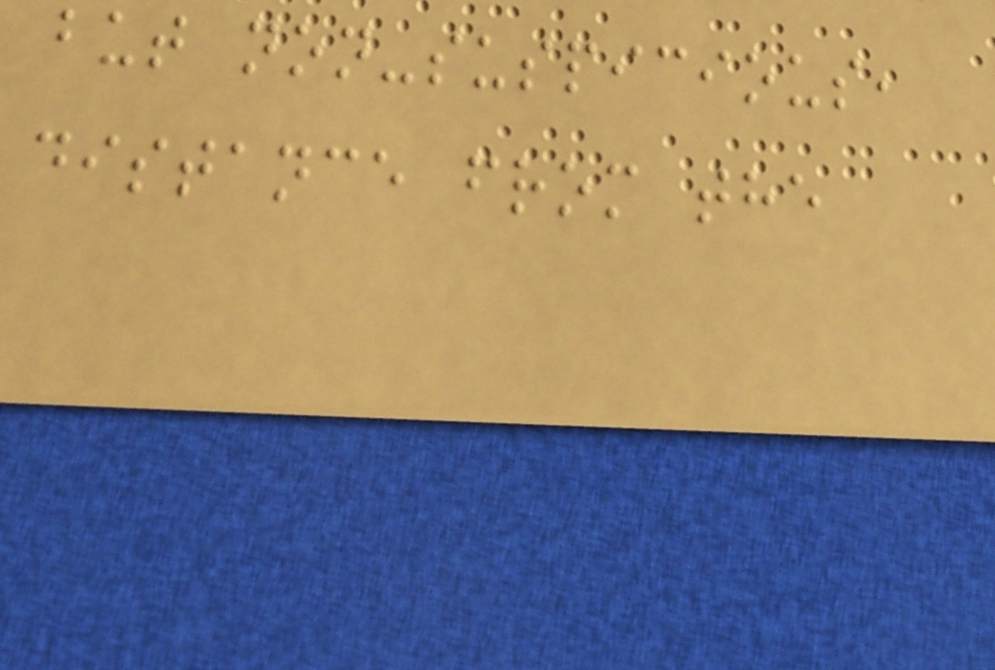but non-suspicious,
distance from the
